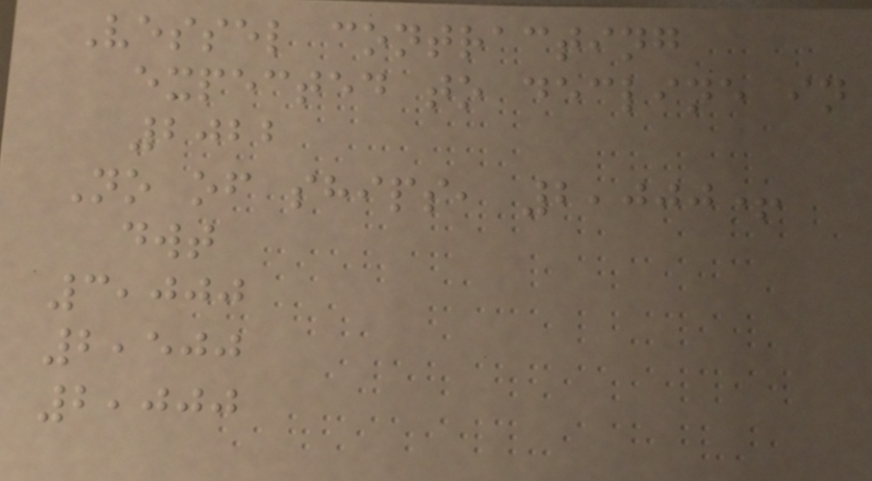Vessel contracting
expected to decline in
2022
No of ships, 2,000+
dwt
3,000
2,500
2,000
